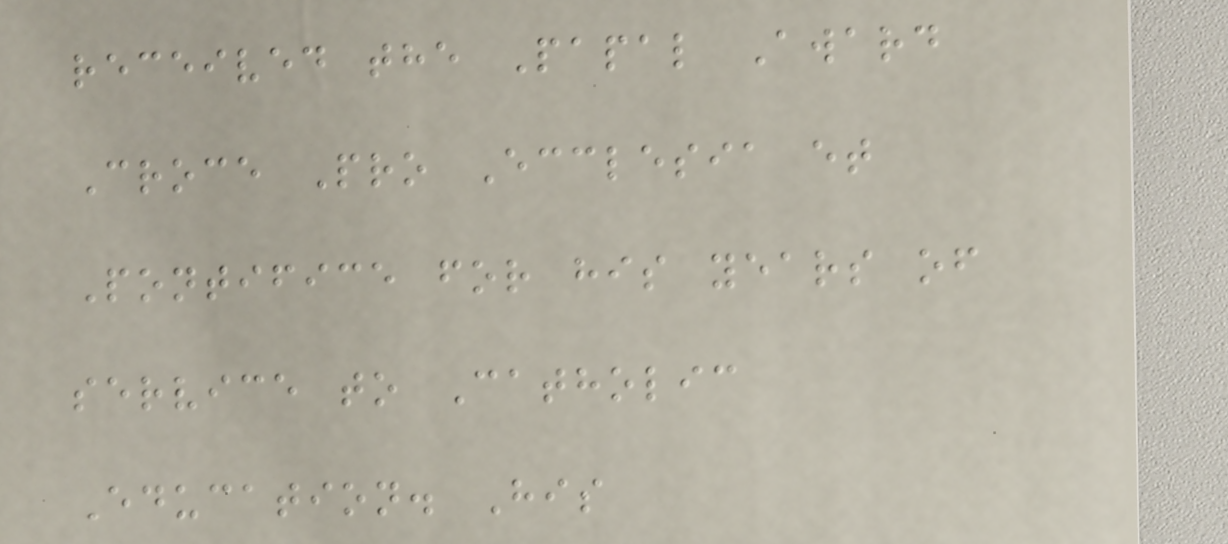received the Papal Award
Croce Pro Ecclesia et
Pontifice for his years of
service to Catholic
Education. His
